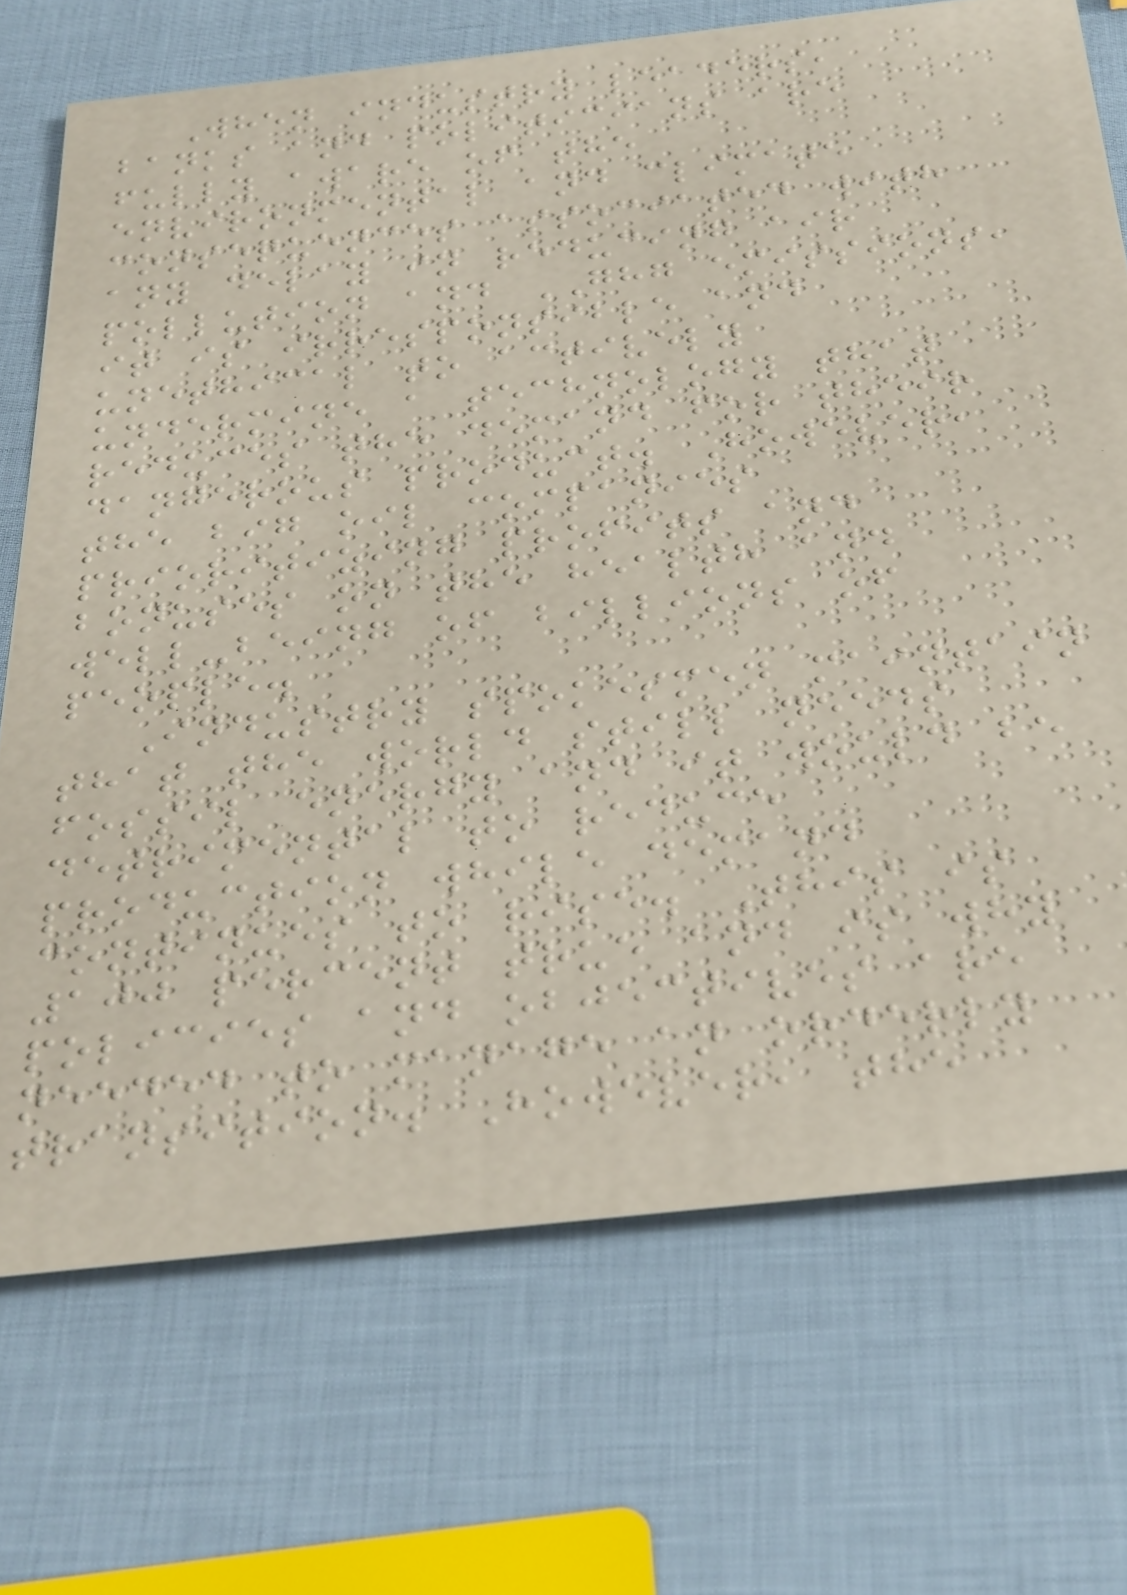When industry leaders,
banks and politicians are
fully aware of the
environmental and climate
consequences associated with
any delay in reducing air
pollution and GHG emissions,
it is irresponsible and
unethical to actively
undermine a technology that
reduces the demand for their
dangerous product. However,
the big oil companies
prioritizing profits and
bonuses on the health and
well-being of billions of
people.
Industry spokesmen maintain
that the world still needs
fossil energy and it would be
detrimental to reduce
production while demand
continues to rise. This is
100 percent true and is why
policies and objectives are
needed to manage an orderly
transition. However, the
